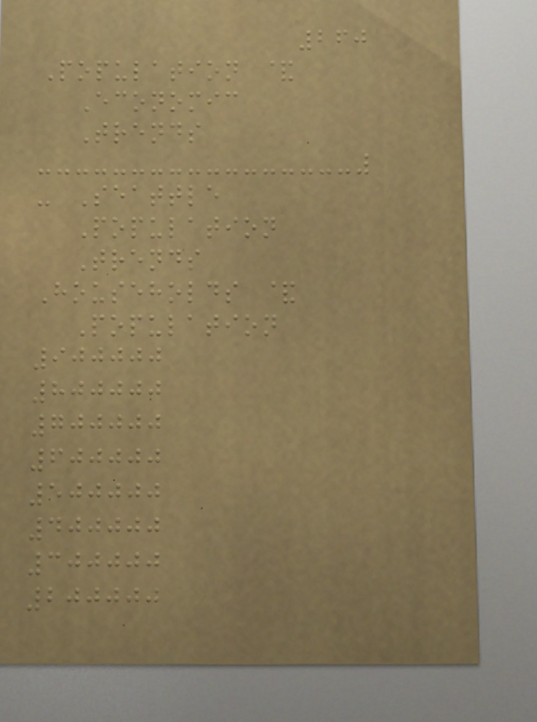260
Population &
Economic
Trends
- Seattle
Population
Trends
Households &
Population
900000
800000
700000
600000
500000
400000
300000
200000
